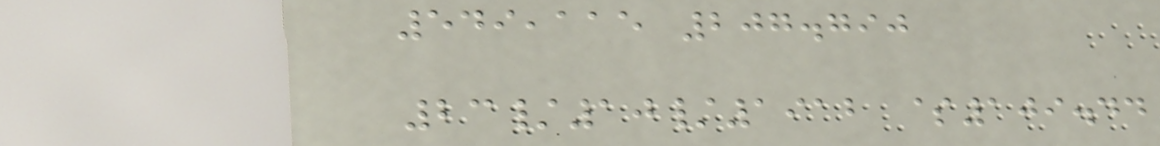549,115 207.790
23/10/1912 $109.44
